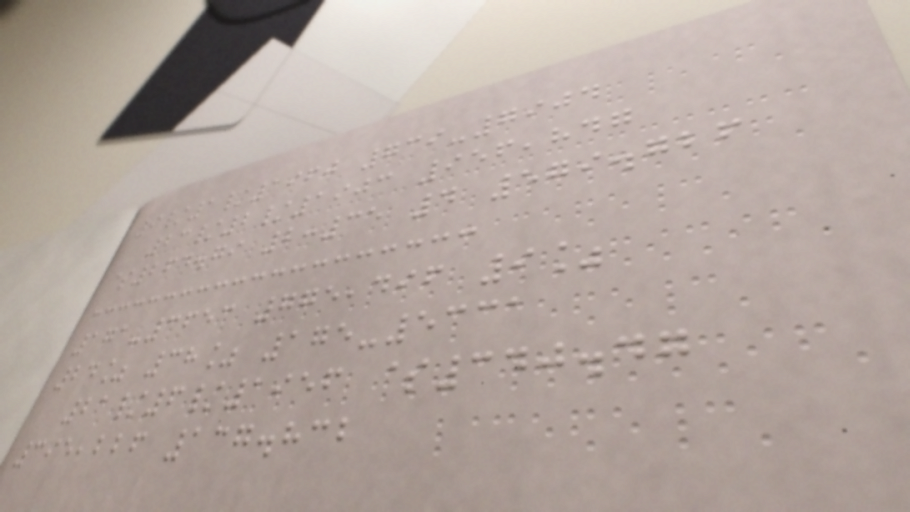9/1/1960 739-7904
23/2/1903 956,847
$264.79 2:35 4 579.726
171-3653 775,496 9%
24% 38% 175-5331
21/6/1956 $340.47
395,226 137.832
